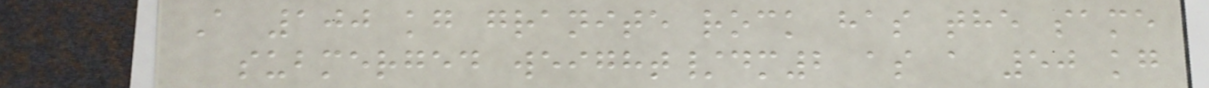A 100 kg granite rock has the same
submerged weight/dm2 as a 50 kg
